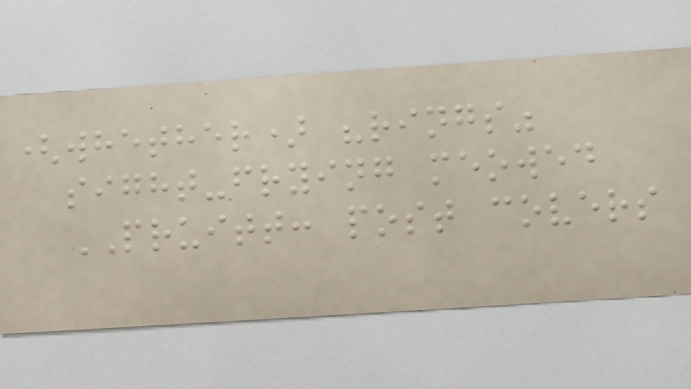(whether) "rings"
sight-frying meowed
PRUITT: post covers
